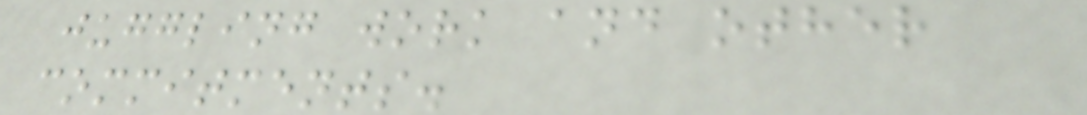juggling work and other
commitments.
